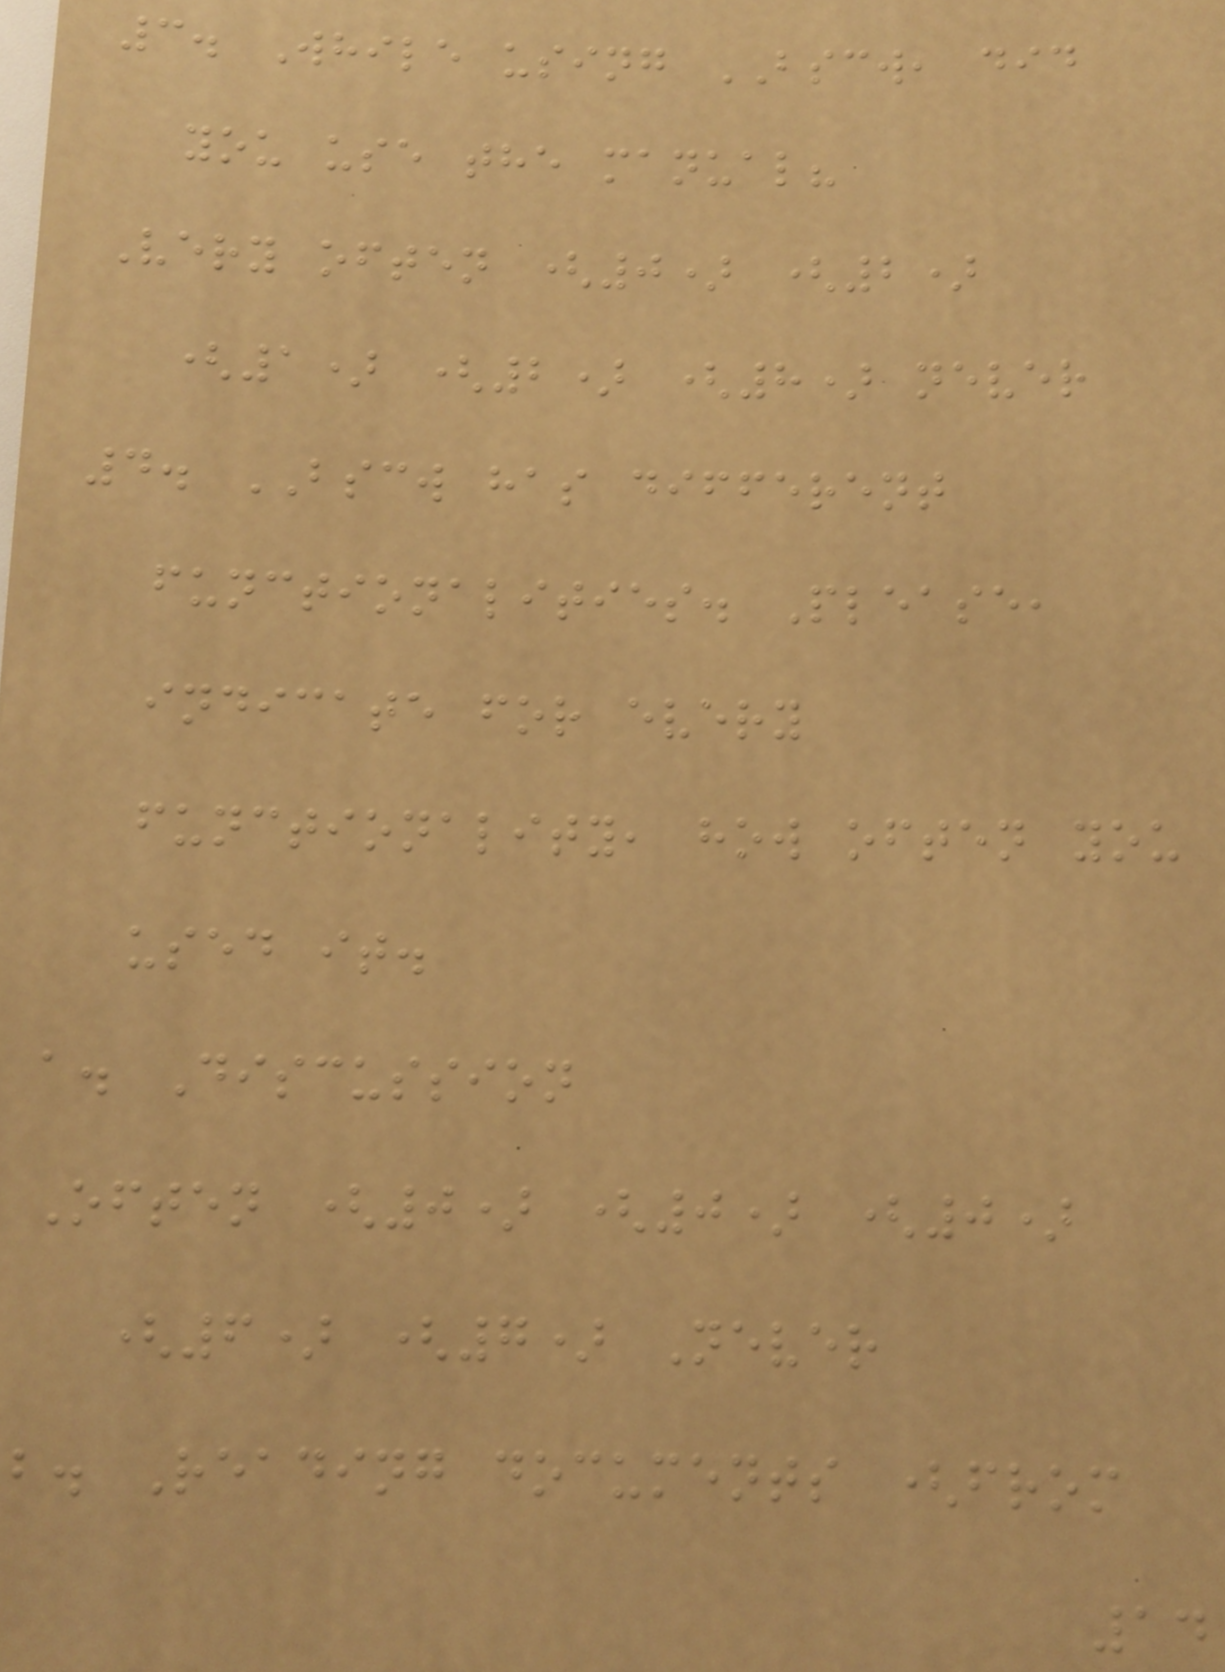3. While using BSCW, did
you use the manual?
Very often (0) (2)
(1) (2) (8) never
4. BSCW has different
functionalities. Please,
indicate for every
functionality, how often you
used it.
a. Discussion
Often (0) (0) (0)
(6) (7) Never
b. Reading documents (from
14
